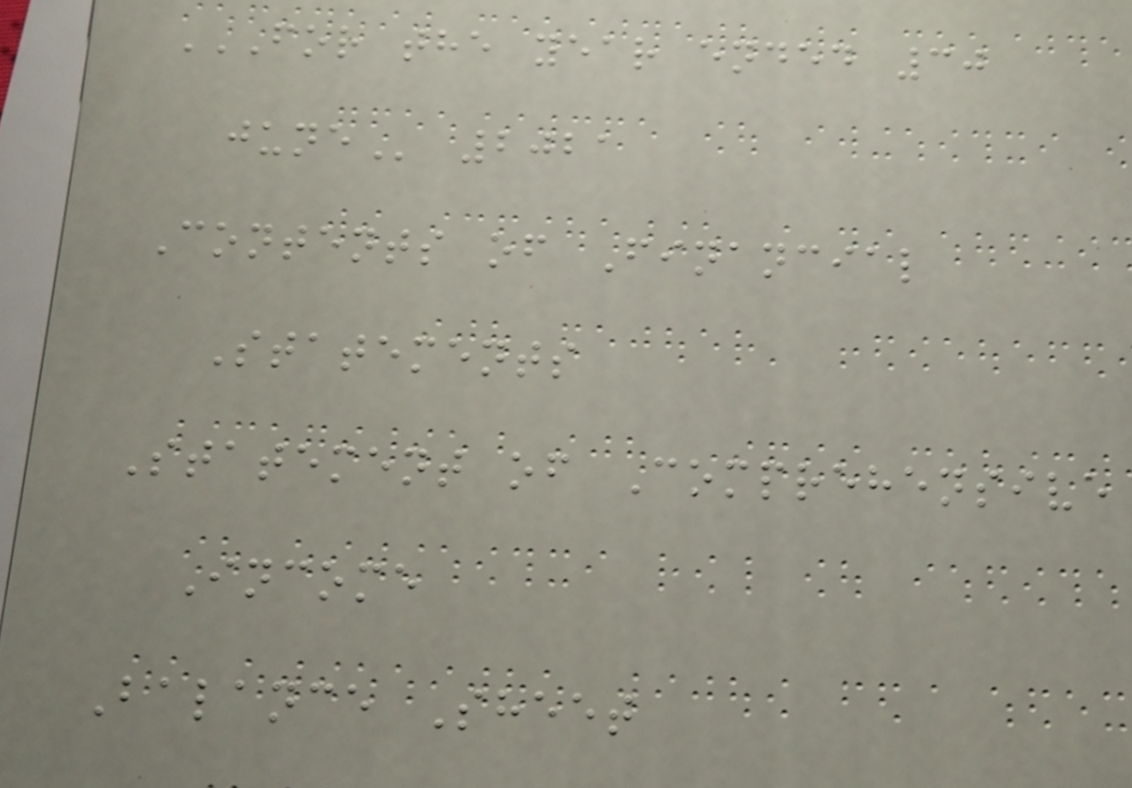FOR THE YEAR ENDED 30
JUNE 2021
Contents of Financial
Statements
Statement of Comprehensive
Income
Balance Sheet
